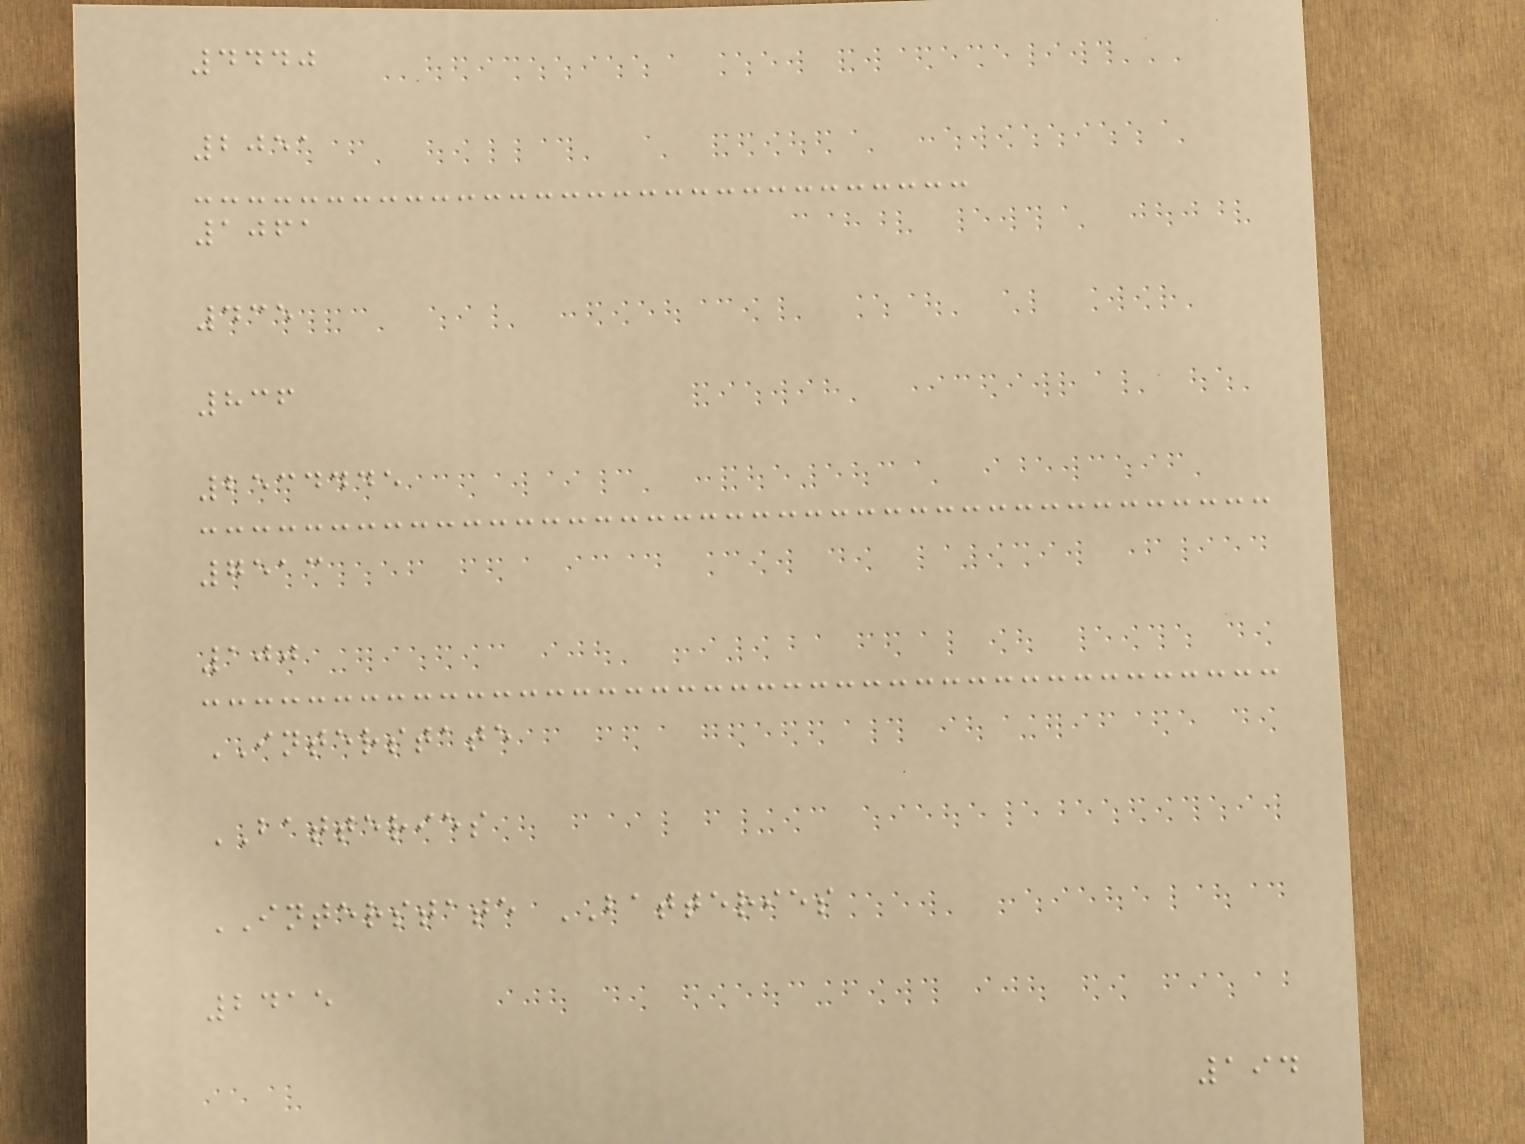4440
2051
1061
435
836
2534445
7513
100
INTERSTATE
BATTERIES
INTERSTATE BATTERIES
2415
194
